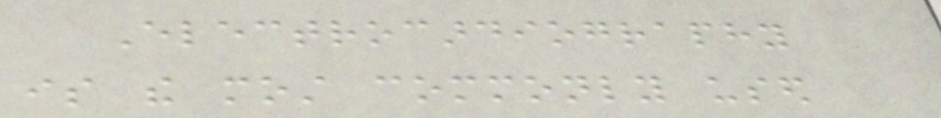Electrocardiography
is the most commonly used
